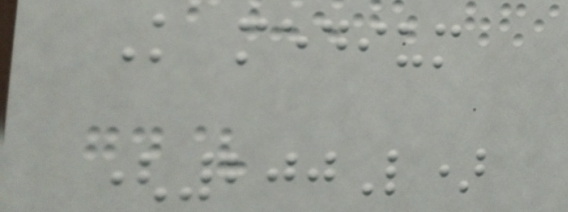K medium
(200L)
